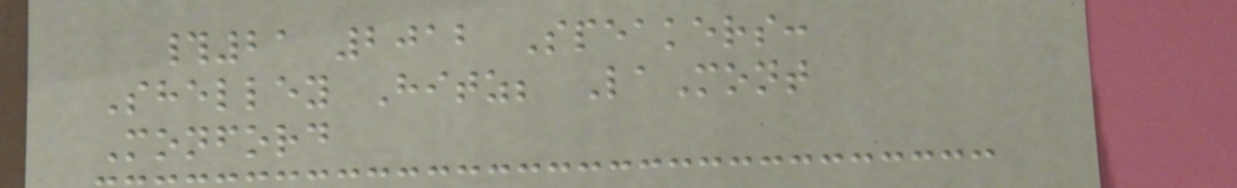#21 2012 Speakers:
Shelley Hitz; LaMont
Monford
